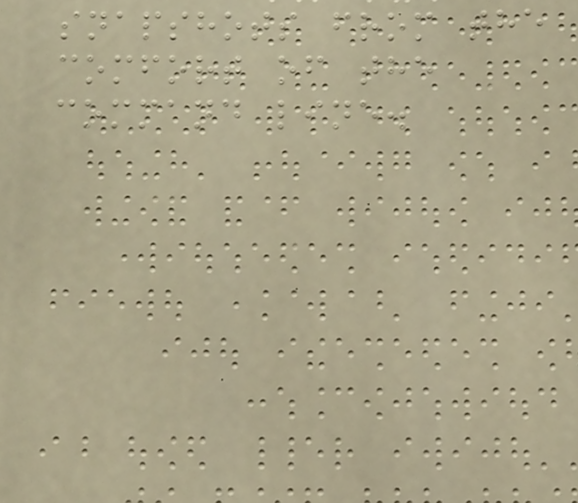snapshots from the
comfort of the
command line.
